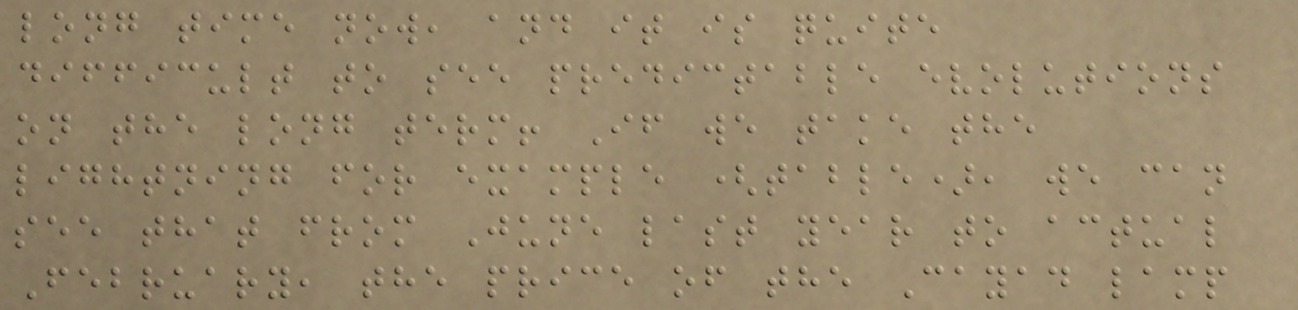long time now, and it is quite
difficult to see predictable evolutions
on the long term! If we take the
lightning for example (table), we can
see that from June last year to actual
February, the price of the Cayad lamp
